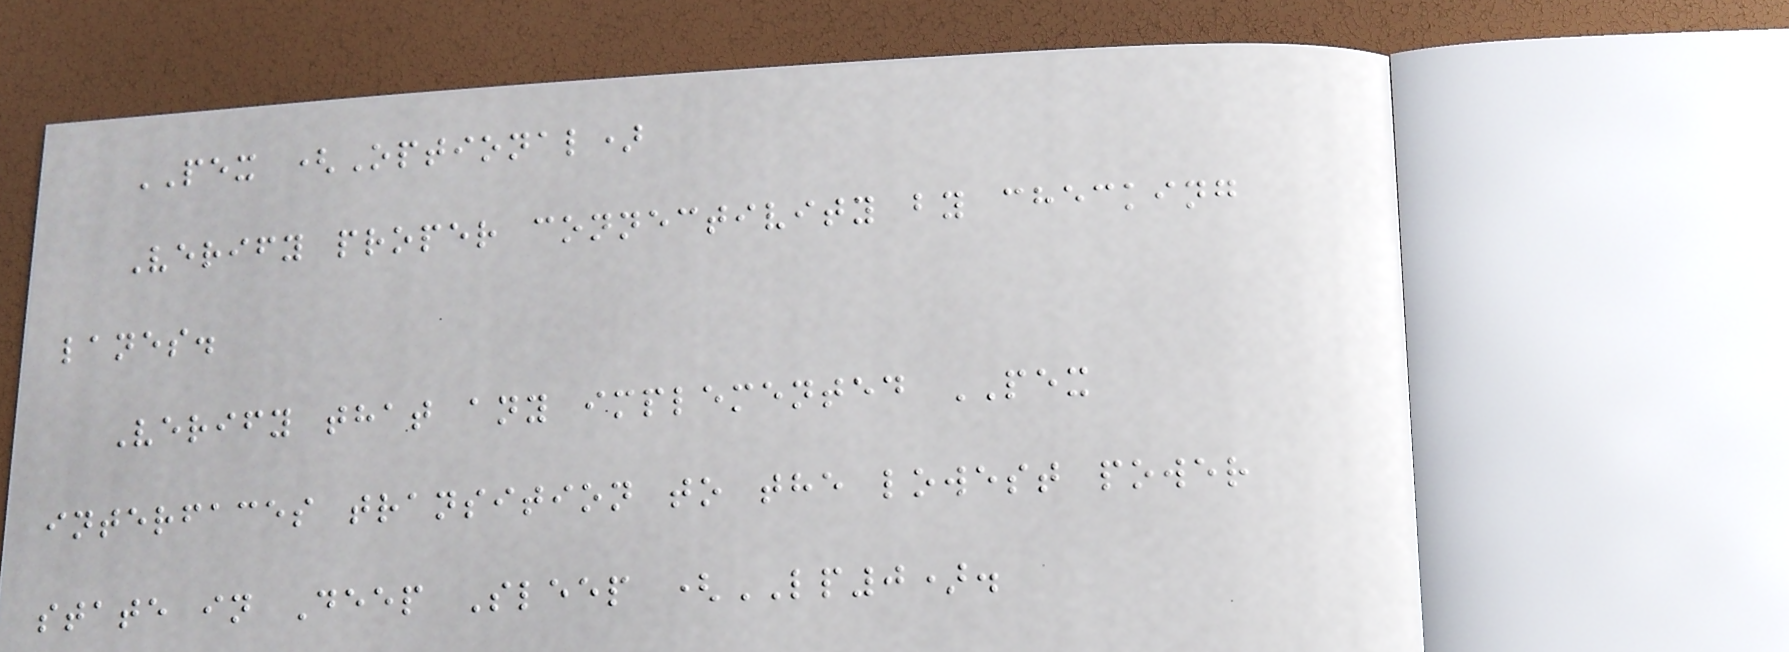PEX (Optional)
Verify proper connectivity by checking
lanes.
Verify that any implemented PEX
interfaces transition to the lowest power
state in Deep Sleep (LP0).
